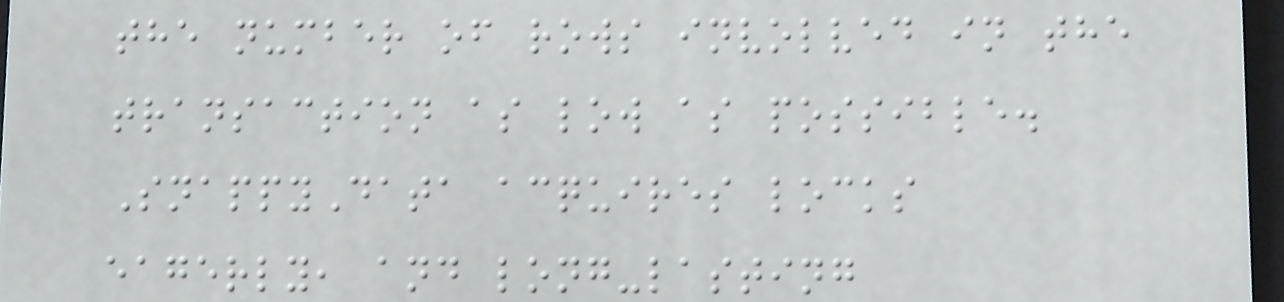the number of rows involved in the
transaction as low as possible.
SnappyData acquires locks
eagerly, and long-lasting
